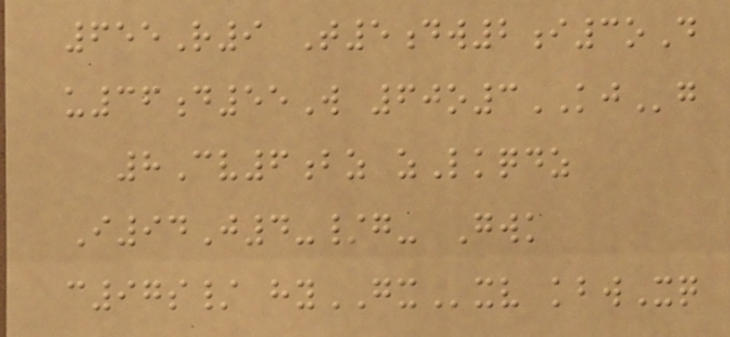655R9 T5dw2i3oD
u36d55W 60o3KJg
8Cv6bz zLkqdz
I94J4-/g- Gwk
c97s/ hyGXxv kbwXq
